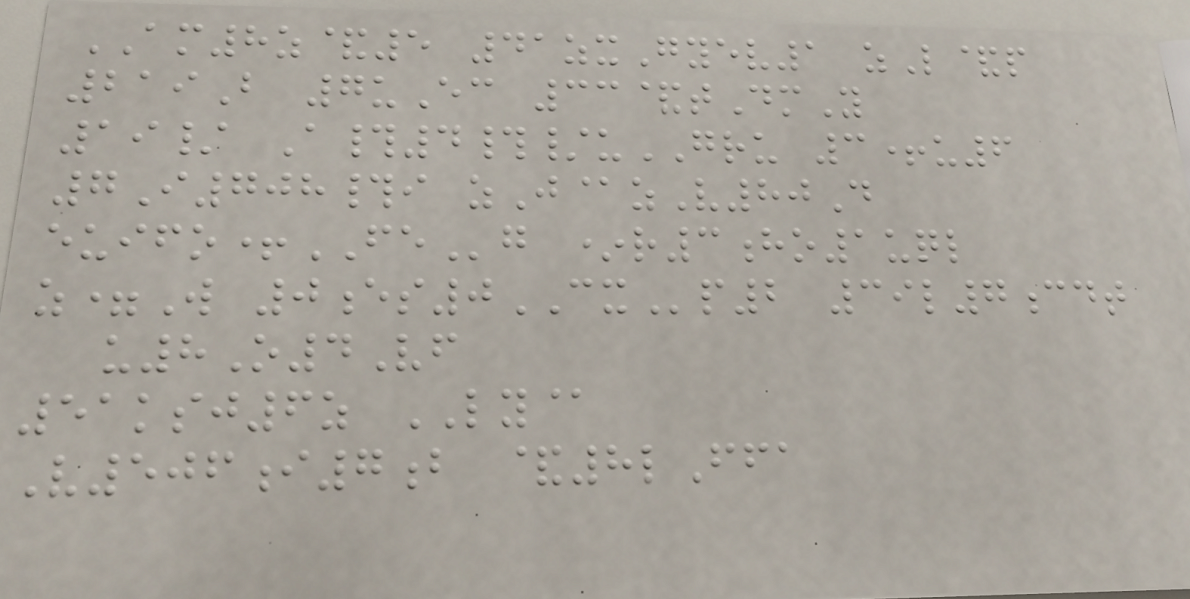AM8z&5 41zxGyev1 zL&p
219B 7uEc 33&tDmY
19/ A#4#/uGRU 3+u6
7I708#i zJ@zV80D
euifo+FEg *r3ho1uql
z=W 0es0CXp2 39l7cdt
u8O4Vf
51ksj6z LY@
V506i7b &8lFfa
